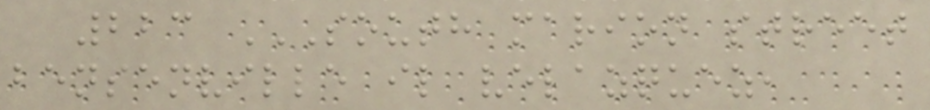223 SOUTH MARION STREET
BENSENVILLE IL VELAZQUEZ,
